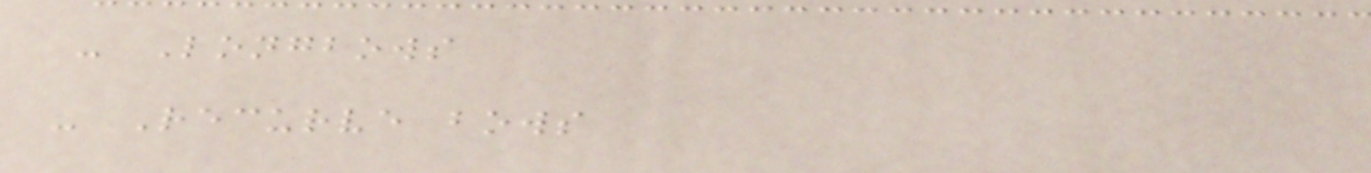- Longbows
- Recurve bows
